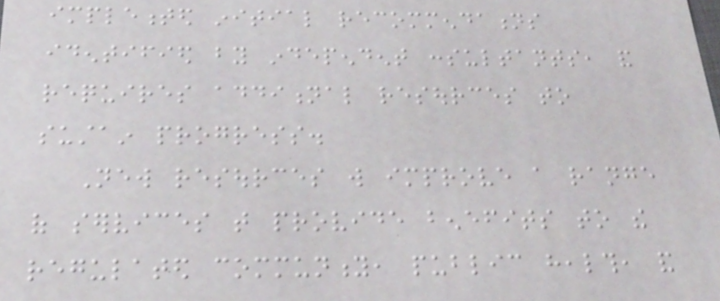implemented initial recommendations
identified by independent consultants, and
requires additional resources to
sustain progress.
New resources will improve a range
of services that provide benefits to the
regulated community, public health, and
